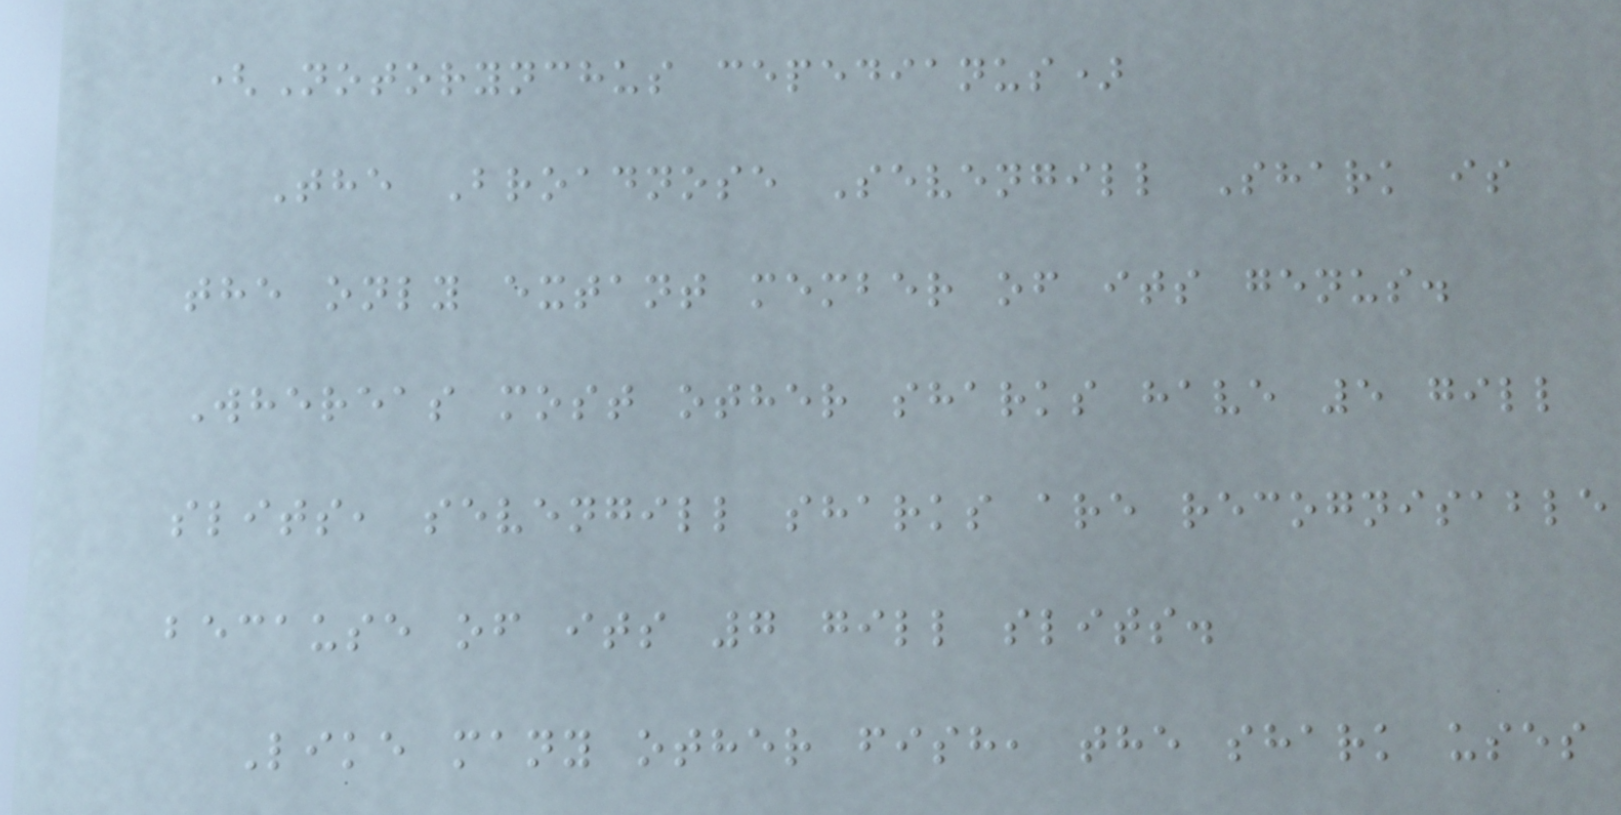(Notorynchus cepedianus)
The Broadnose Sevengill Shark is
the only extant member of its genus.
Whereas most other sharks have 5 gill
slits, sevengill sharks are recognisable
because of its 7 gill slits.
Like many other fish, the shark uses
